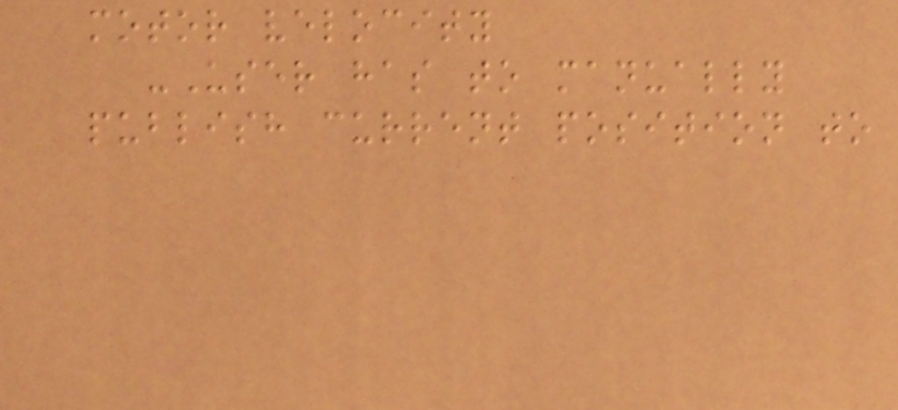motor velocity
-User has to manually
publish current position to
